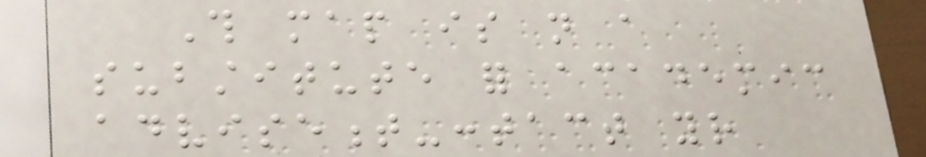This map is not a
substitute for academic
advisement-contact your
